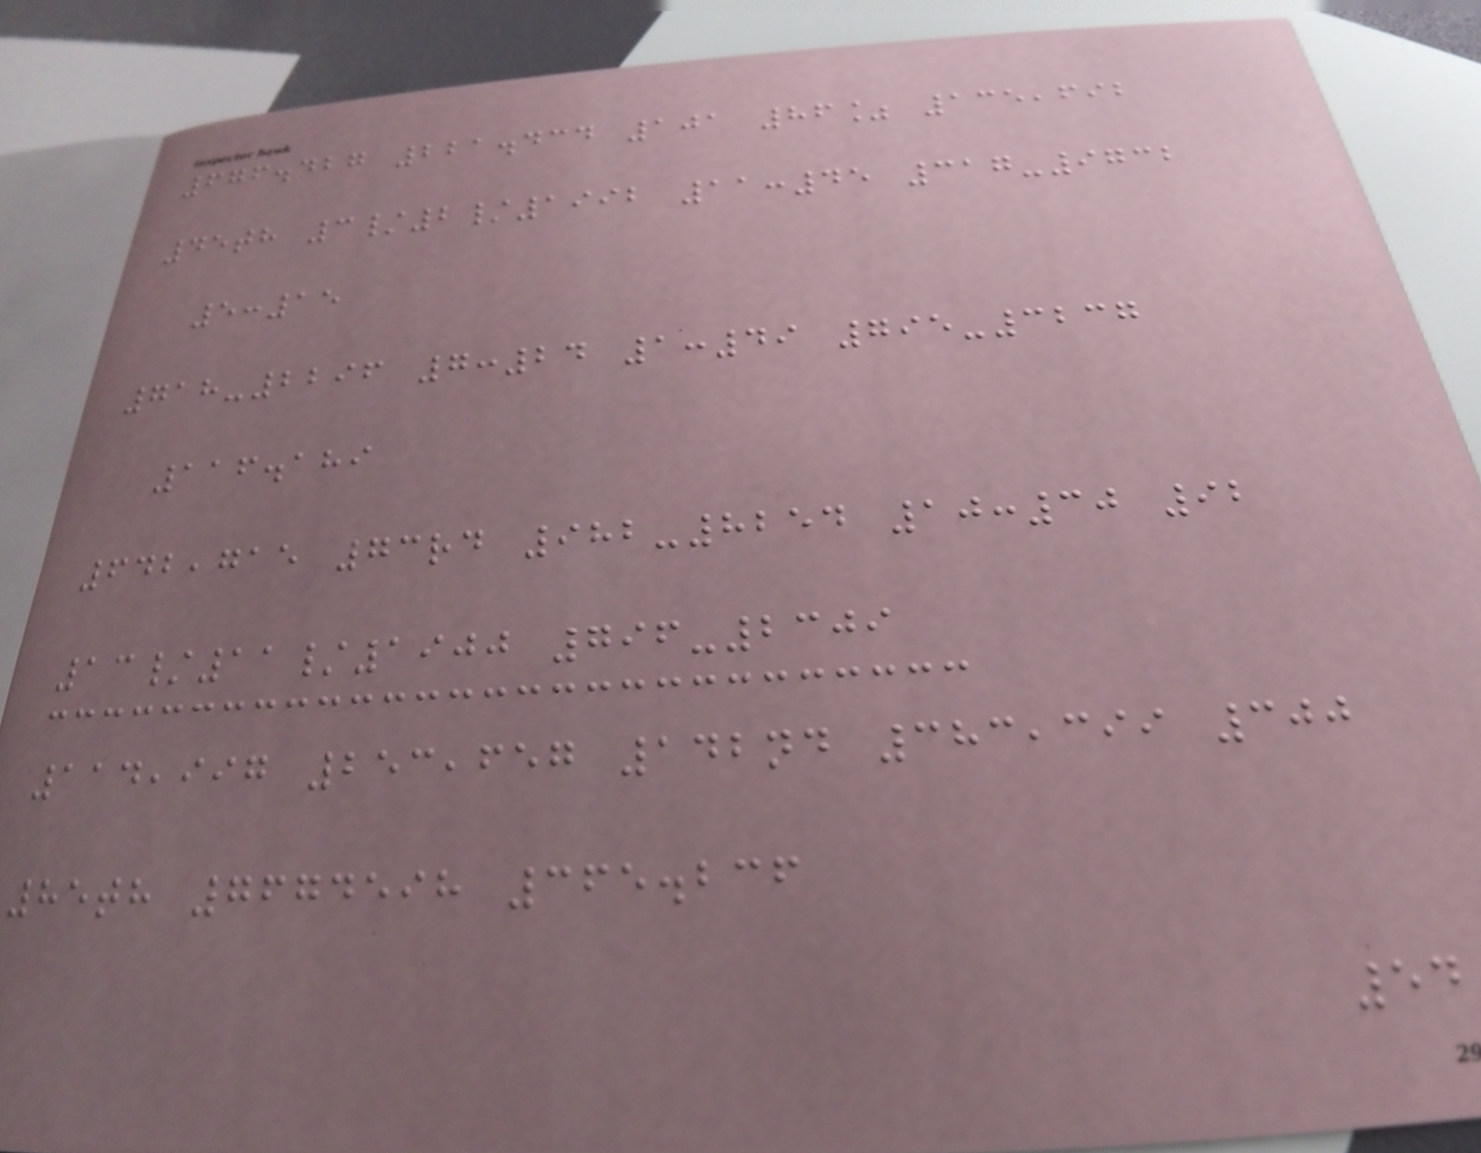676.427 221.434 101 86% 135,692
45th 3/2/1992 11:45 317-9732
5:15
718-2296 7:24 1:49 795-3237
116.189
642,715 73rd 982-8254 10:30 92
13/11/1900 796-2309
114,997 253,657 142nd 383,399 300
85th 7674598 365.236
54
